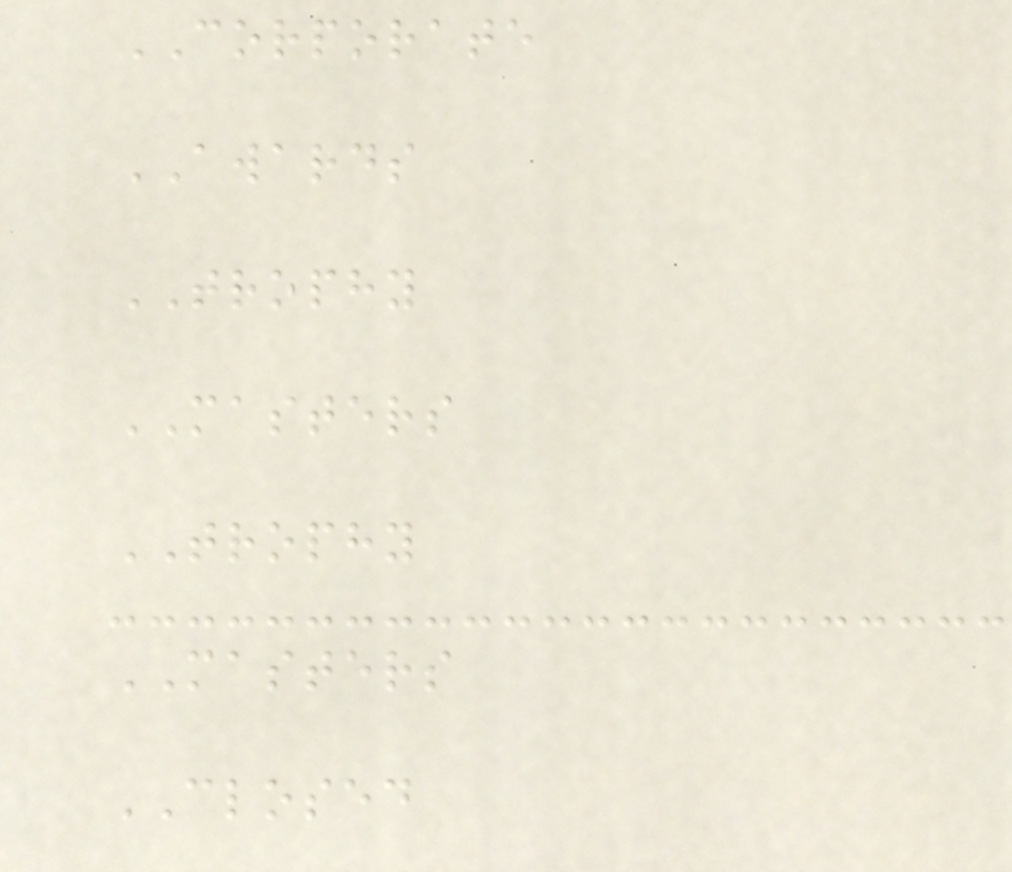CORPORATE
AWARDS
TROPHY
MASTERS
TROPHY
MASTERS
CLOSED
